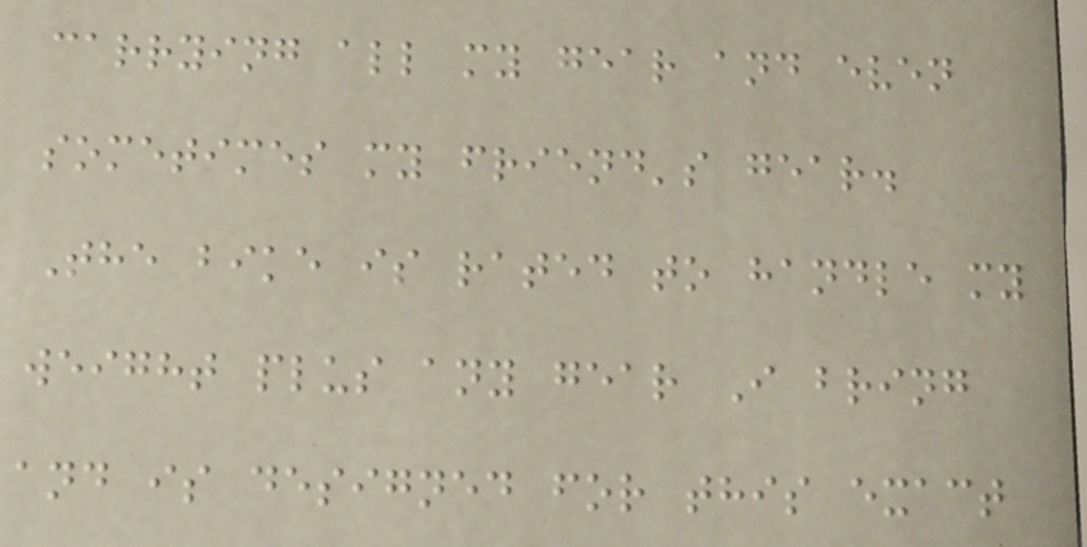carrying all my gear and even
sometimes my friend's gear.
The bike is rated to handle my
weight plus any gear I bring
and is designed for this exact
